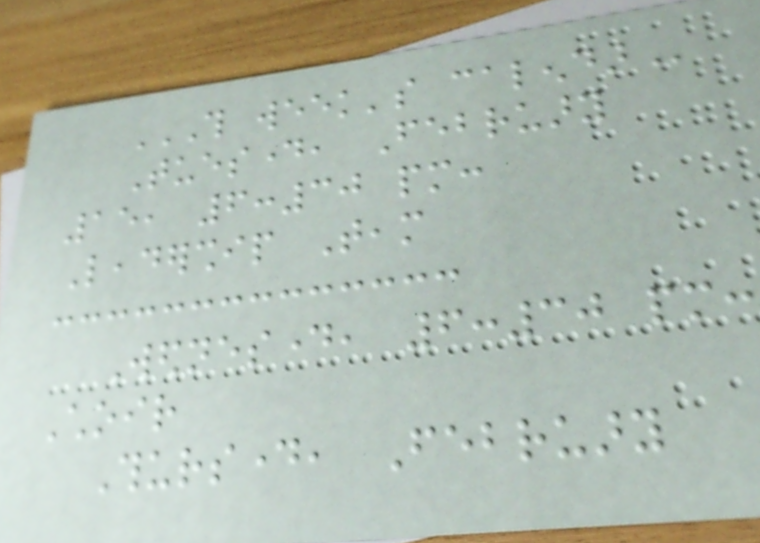THIS WEEK'S CALENDAR
Tuesday, February
15, 6:30 pm:
Leadership Team
Wednesday, 6:30 pm:
Choir
Thursday, February
